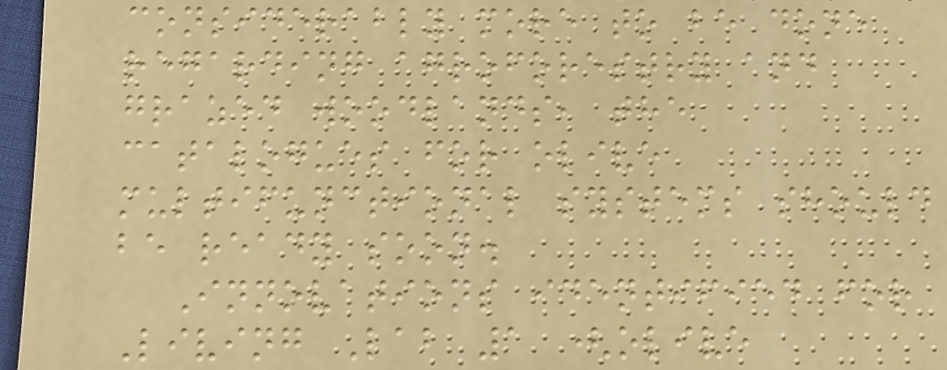considerably more to be done
regarding agroforestry and
grazed woodlands, the
catalogues for olive
multifunctional systems should
be ready soon.
Innovations identified for
Living Lab 1 (olive
